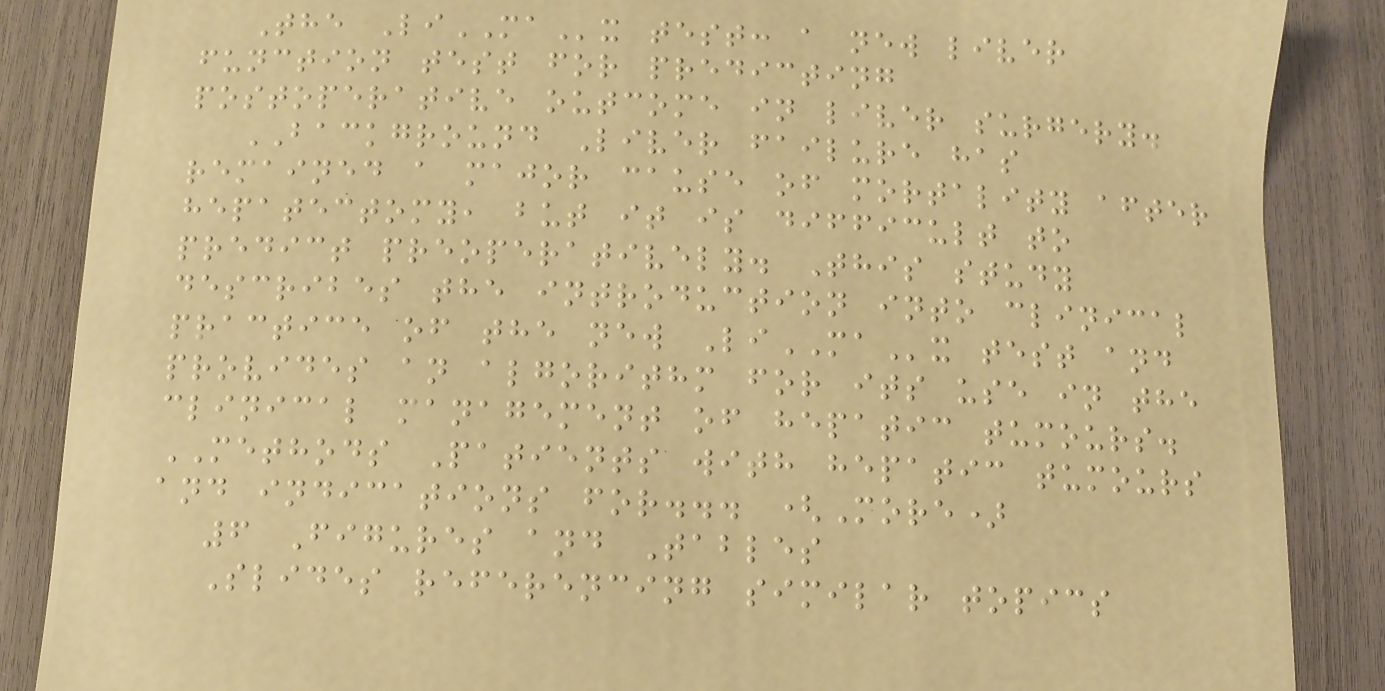The LiMAx test: a new liver
function test for predicting
postoperative outcome in liver surgery.
BACKGROUND Liver failure has
remained a major cause of mortality after
hepatectomy, but it is difficult to
predict preoperatively. This study
describes the introduction into clinical
practice of the new LiMAx test and
provides an algorithm for its use in the
clinical management of hepatic tumours.
METHODS Patients with hepatic tumours
and indications for... (More)
6 Figures and Tables
Slides referencing similar topics
